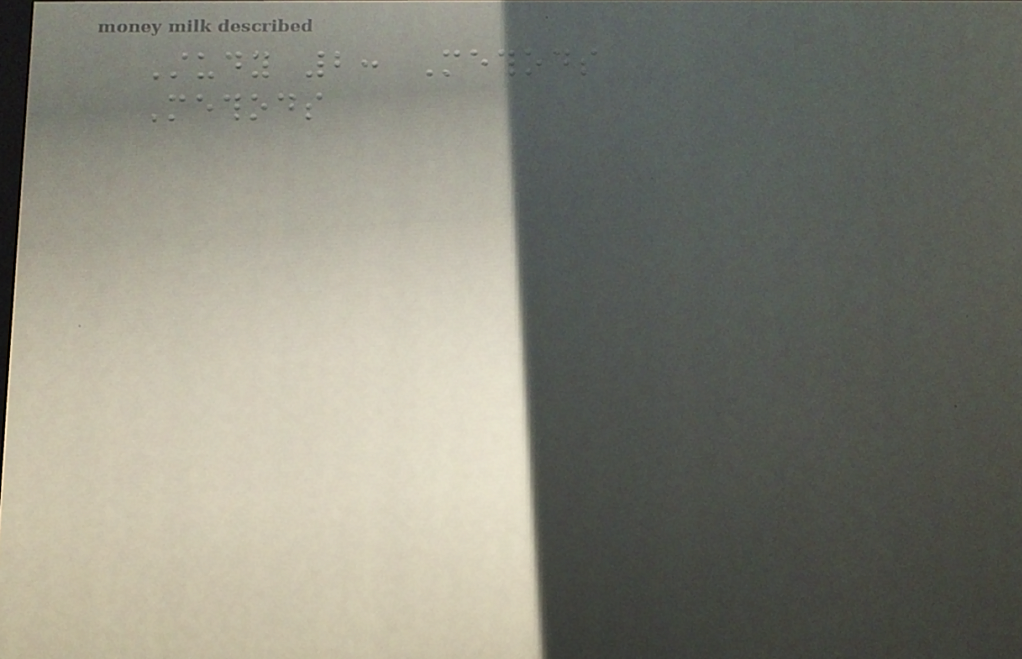Study 2: Methods
Methods
